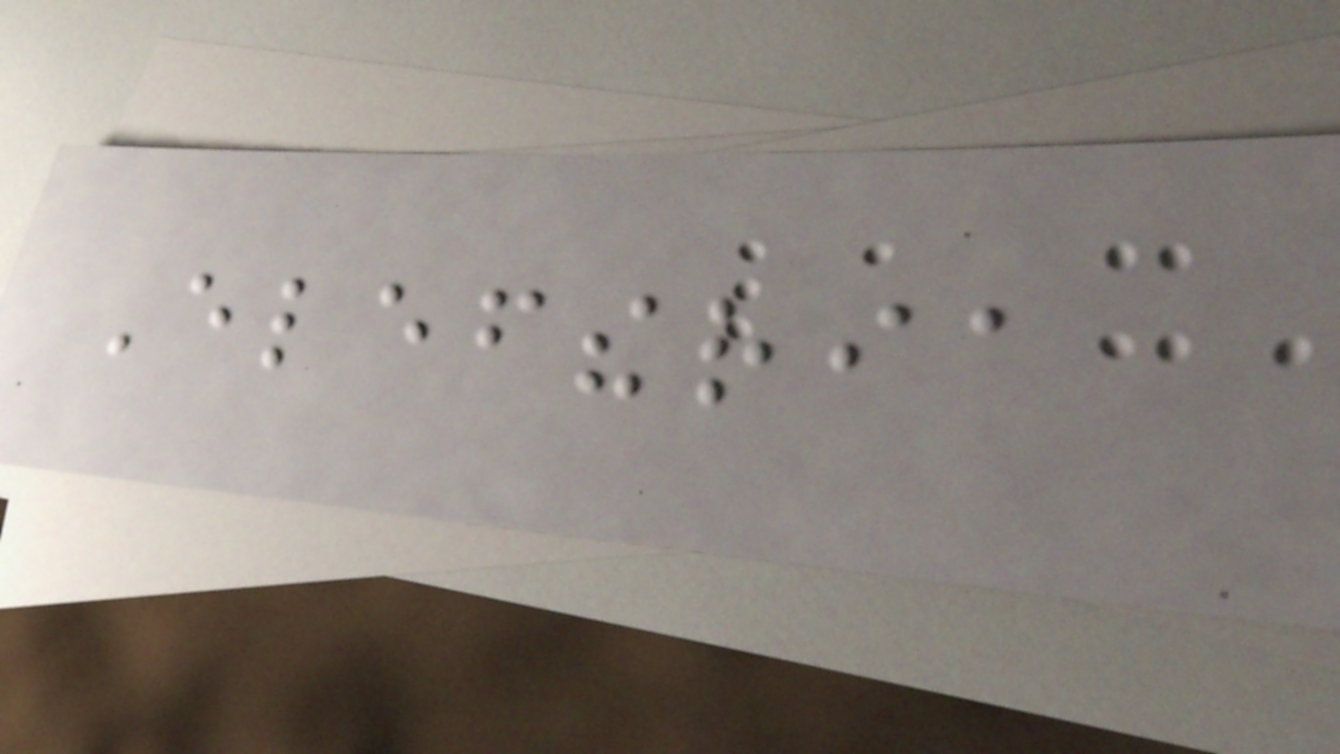Eleftheria
